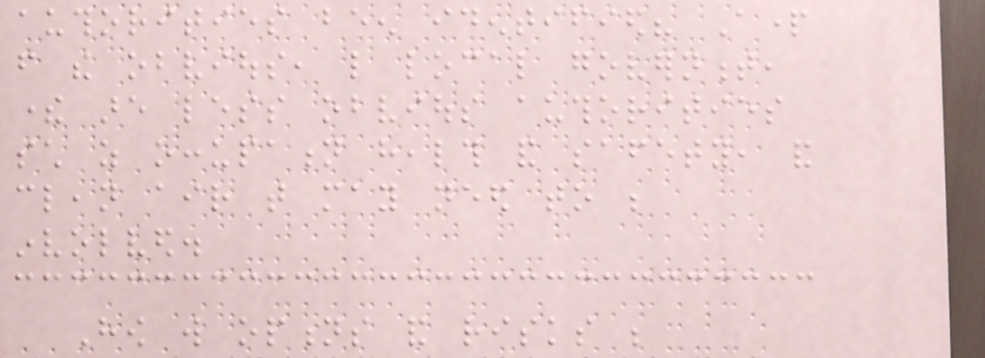authorities been identified? Apart
from the obvious, like local government,
there are less obvious authorities
such as occupation health and safety, and
clean air that may need to be
involved.
How will options and risks be
